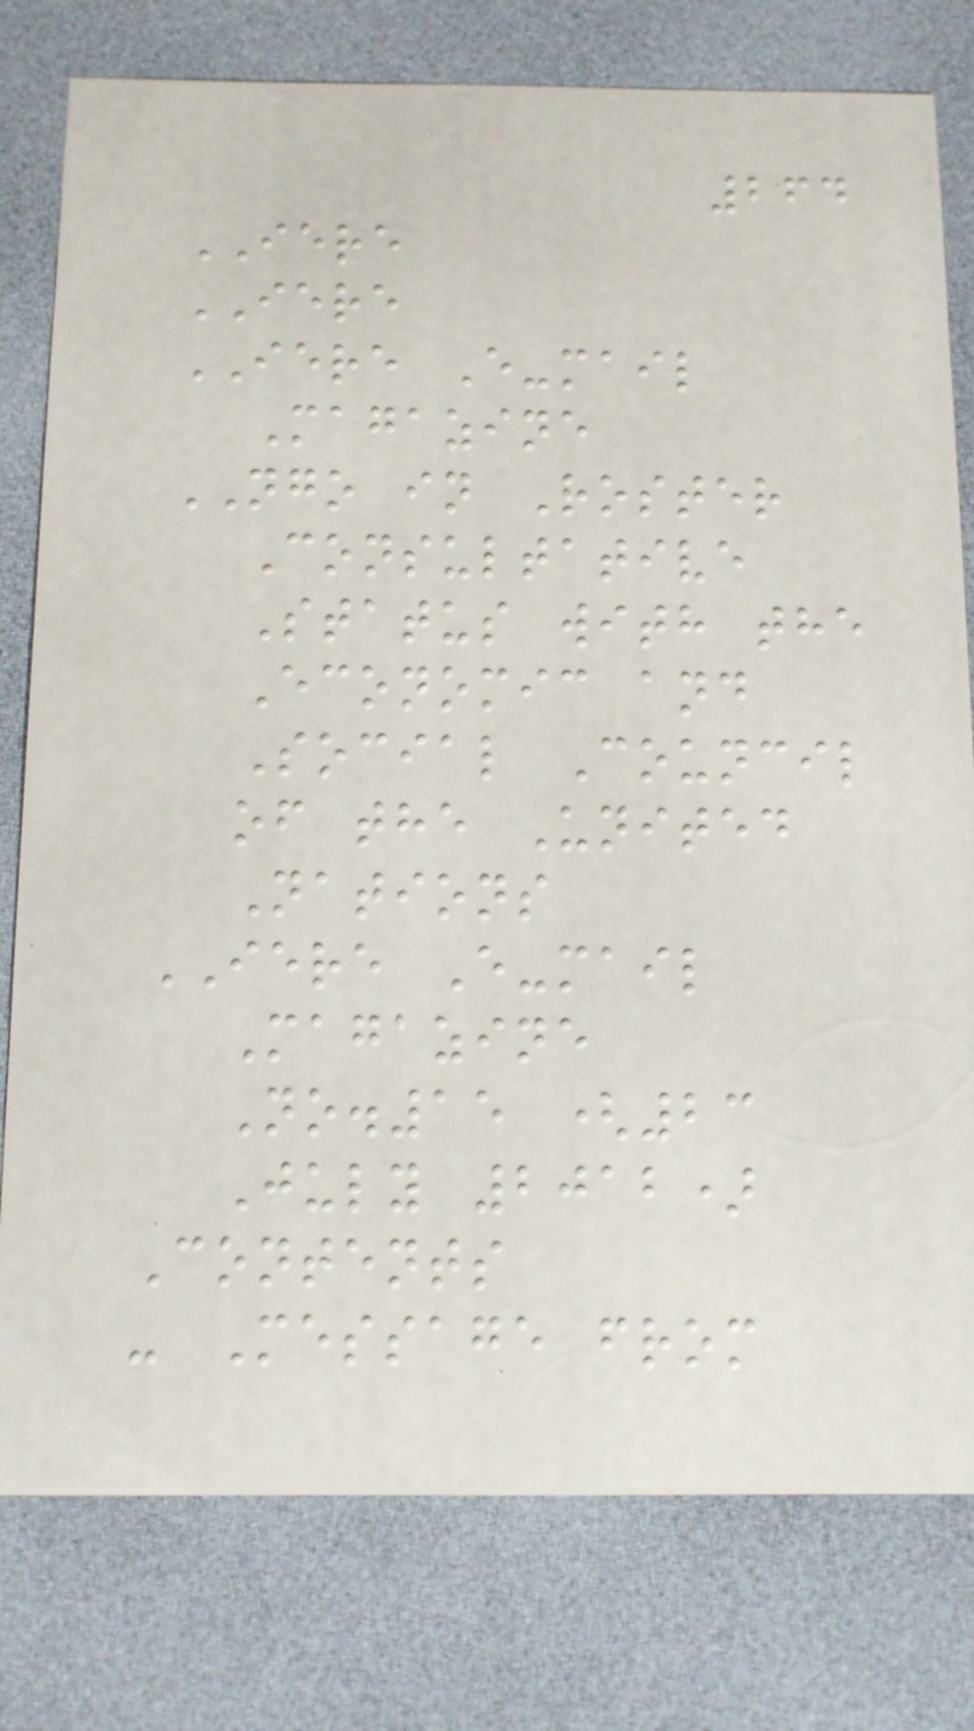264
IERE
IERE
IERE E-mail
Magazine
NGO in Roster
Consultative
Status with the
Economic and
Social Council
of the United
Nations
IERE E-mail
Magazine
No.15 (23
July 2012)
Contents
- Message from
